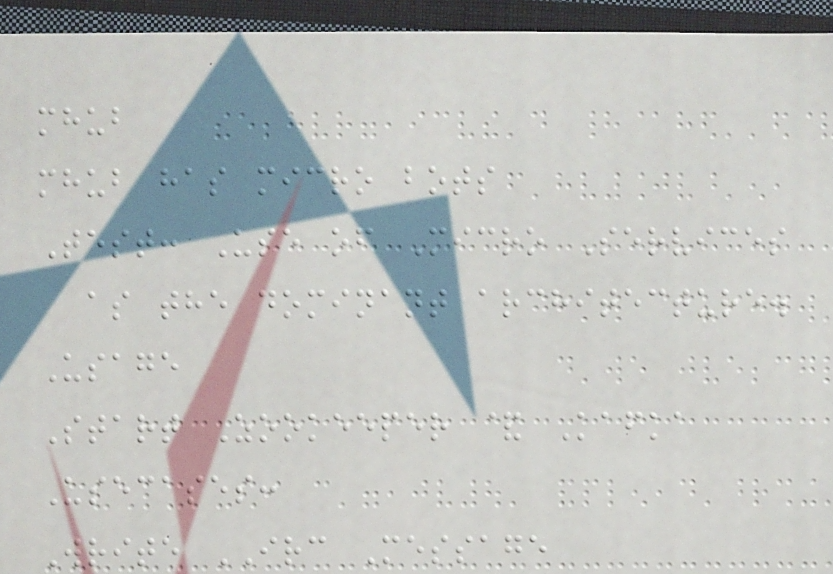mhub
mhub has micro bots
Test: Use of Micro Services
as the dominant architecture.
Usage
Start Zookeeper & Kafka
Usecases:
Write IRC Message
